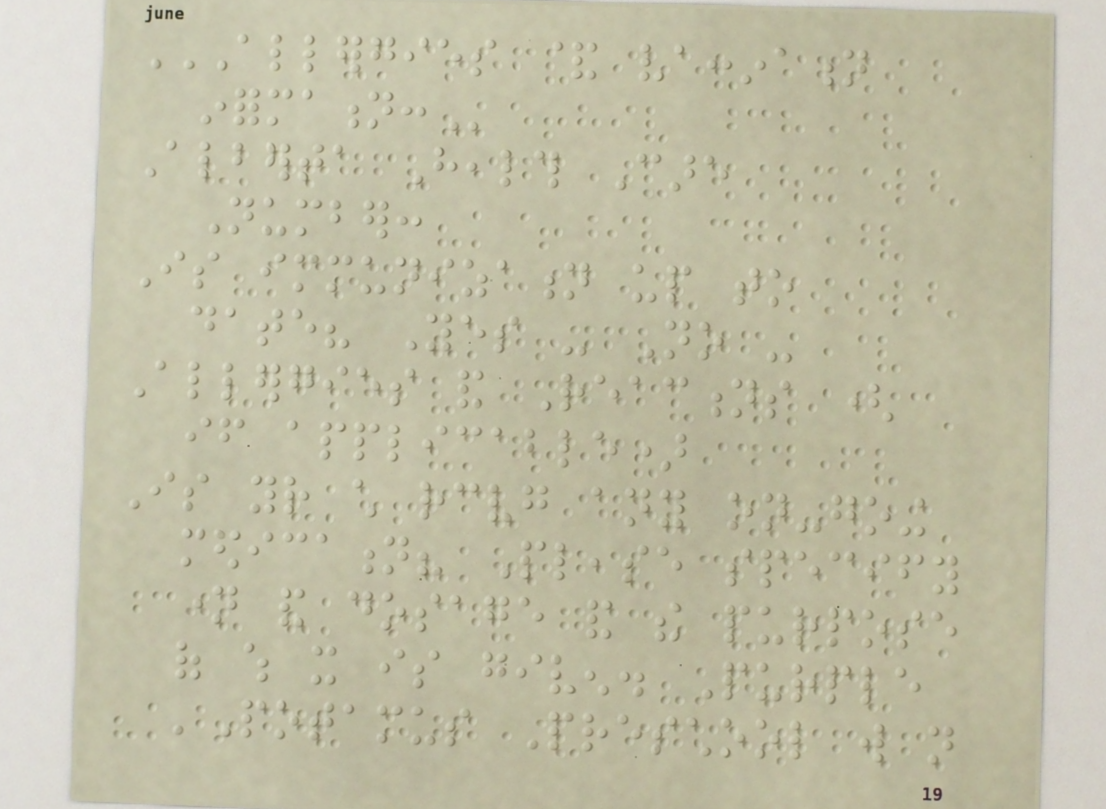ALLERGIES & VACCINATION
INFORMATION:
Alberta Health Care
Number:
Is immunization up to
date? Yes - No -
Allergies and Reactions (
if applicable)
Is your child receiving any on-going
medication? Please specify
name and dosage and the purpose
of which it is given. Purple
'Potamus Preschool will not
